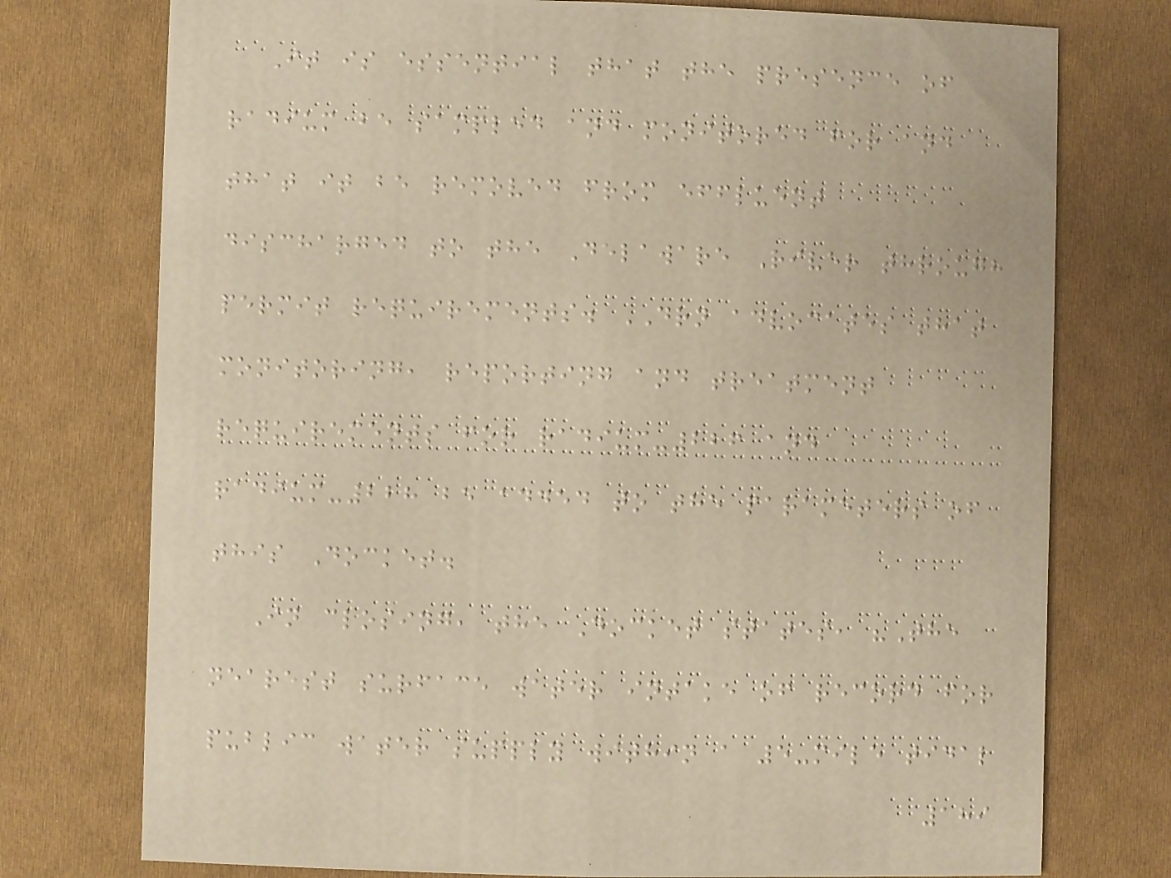It is essential that the presence of
radium be sampled and monitored for and
that it be removed from effluent
discharged to the Delaware River through
permit requirements. DRN advocates that
monitoring, reporting and treatment
requirements for radium-226 and
radium-228 be added to the parameters of
this Docket.
In closing, the Docket states, "The
nearest surface water intake of record for
public water supply within a 5-mile tidal
189
